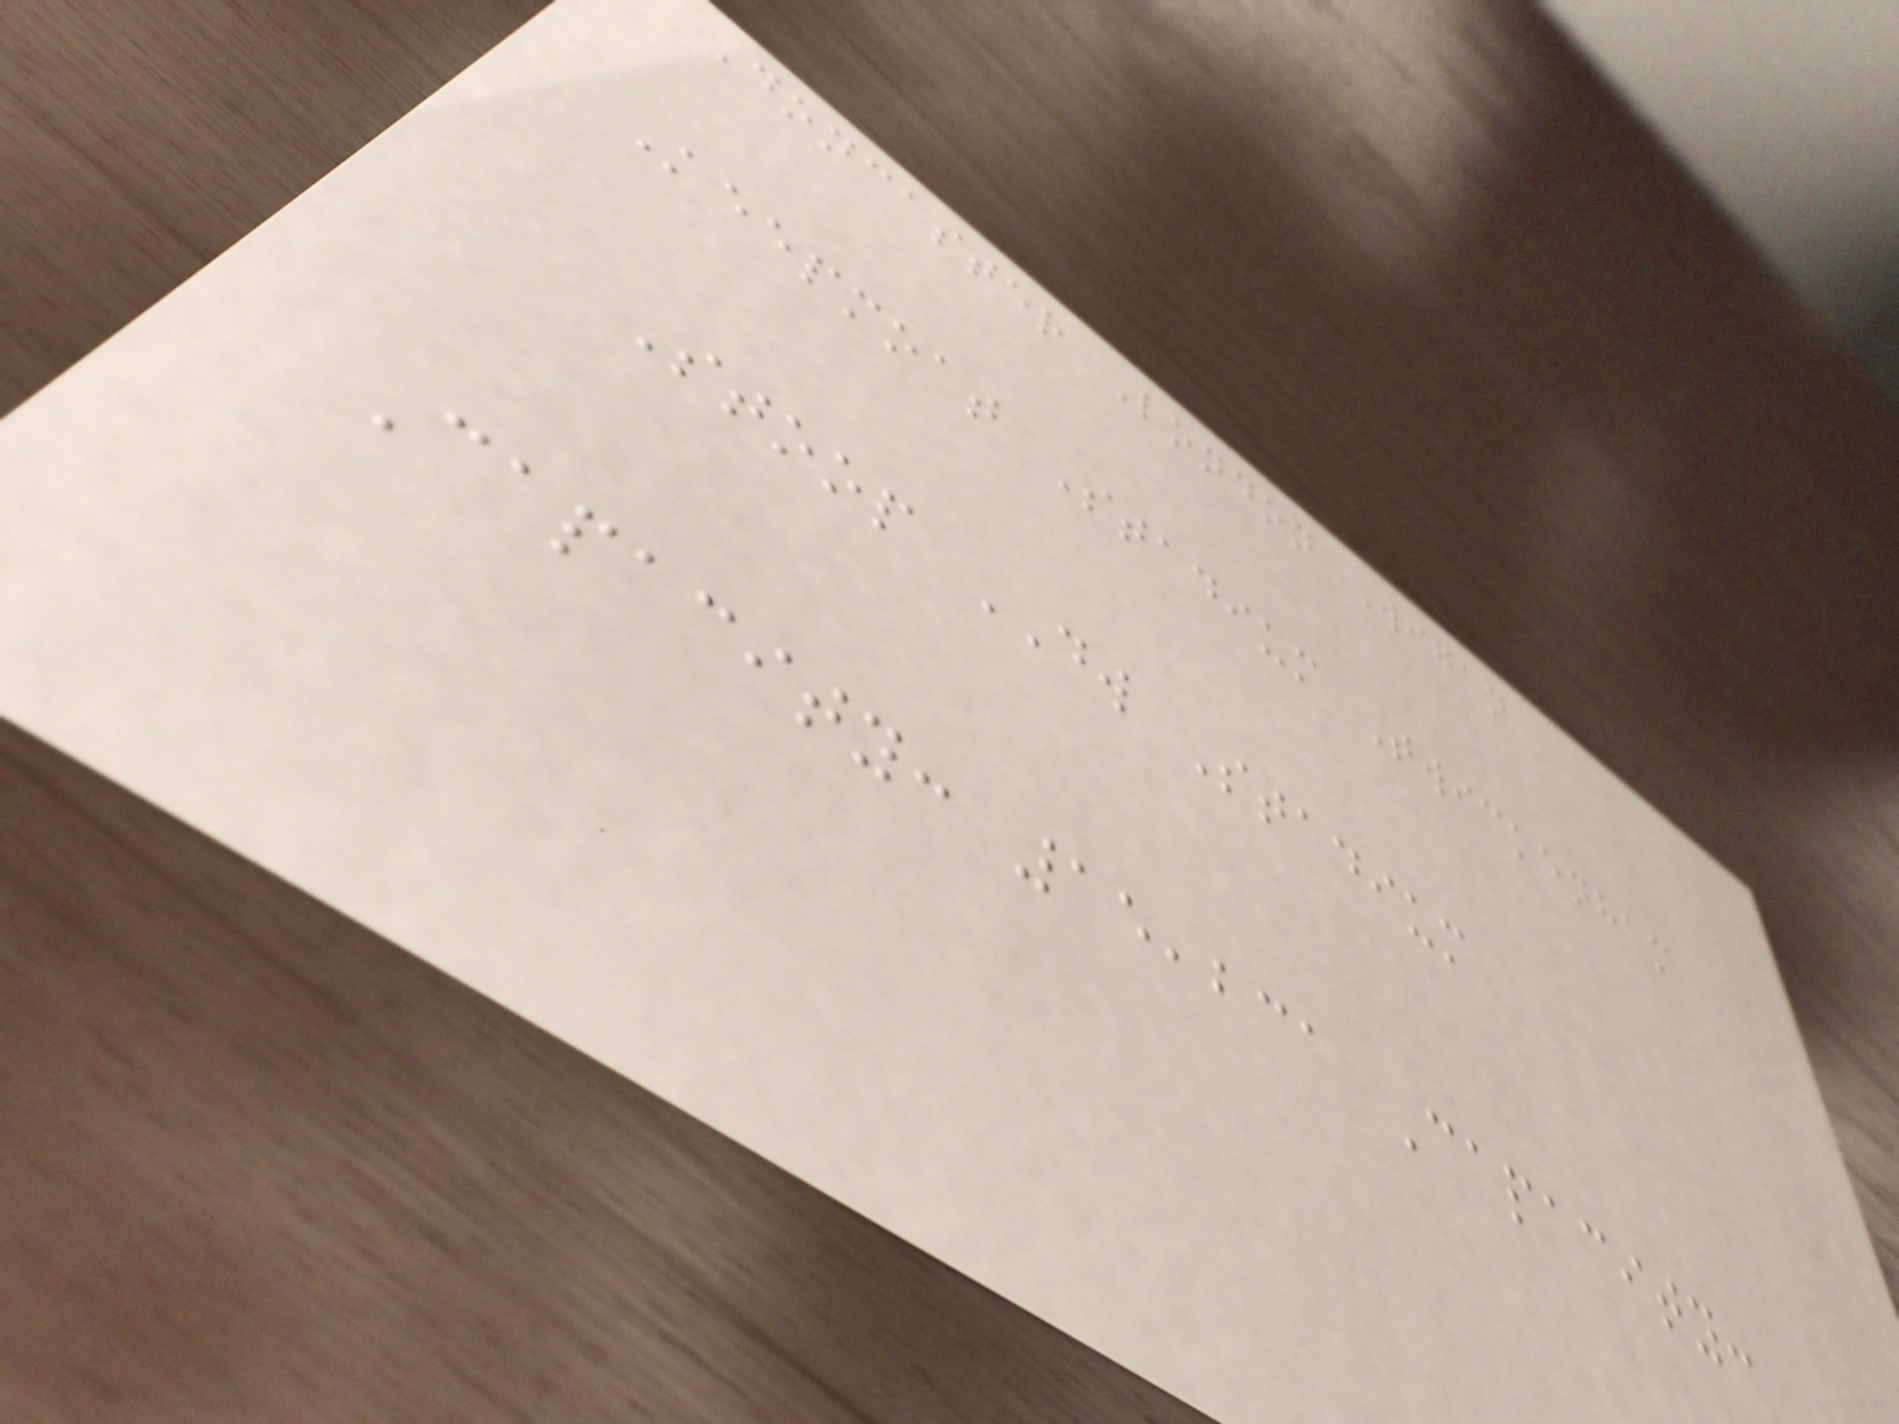Doncaster London Wigan
Keepmoat Stadium Twickenham
Stoop DW Stadium
Capacity: 15,231 Capacity:
